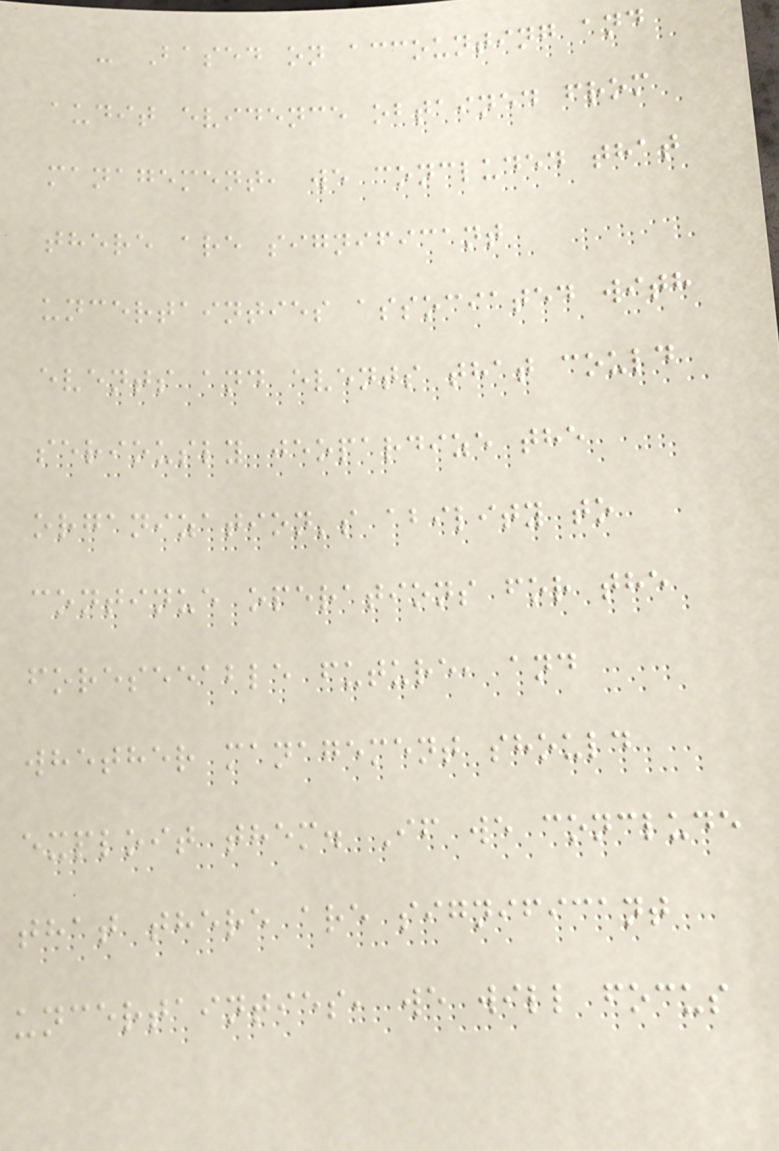- Based on accounting and
audit evidence obtained from
management, we concluded that
there are significant
uncertainties associated with
events and events that could
seriously jeopardize the
organization's ability to
continue operations for the
foreseeable future, and
whether management should
exploit them. If we conclude
that there are significant
uncertainties, we will focus
